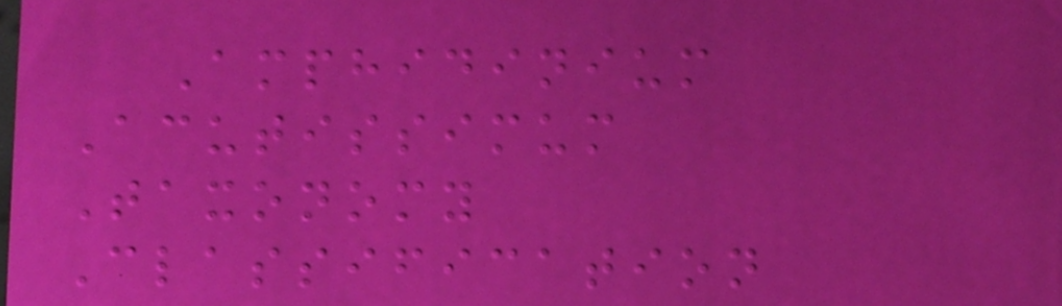Amphidinium
Acutissimum
Taxonomy
Classification
